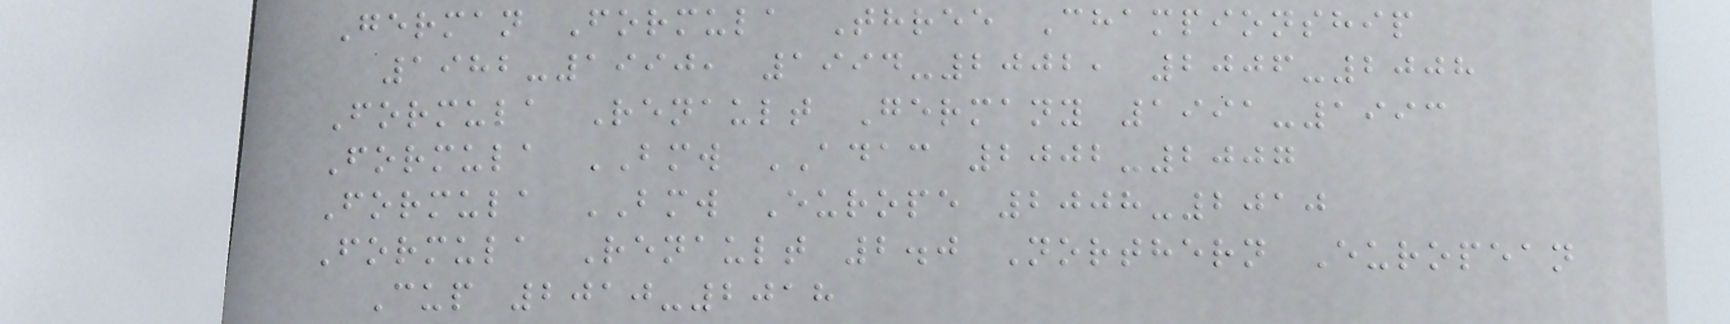German Formula Three Championship
1982-1990, 1994-2002, 2006-2008
Formula Renault Germany 1991-1993
Formula BMW ADAC 2002-2007
Formula BMW Europe 2008-2010
Formula Renault 2.0 Northern European
Cup 2010-2018
